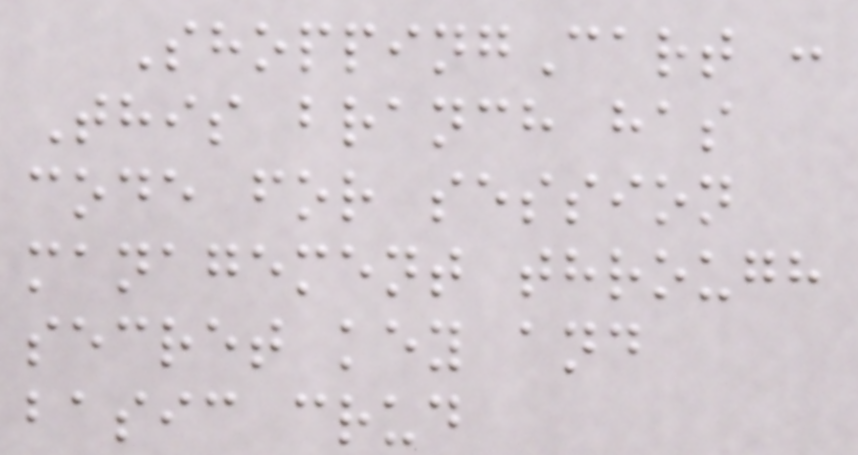ShoppingCart :
This branch has
code for session
management through
secret key and
basic crud
